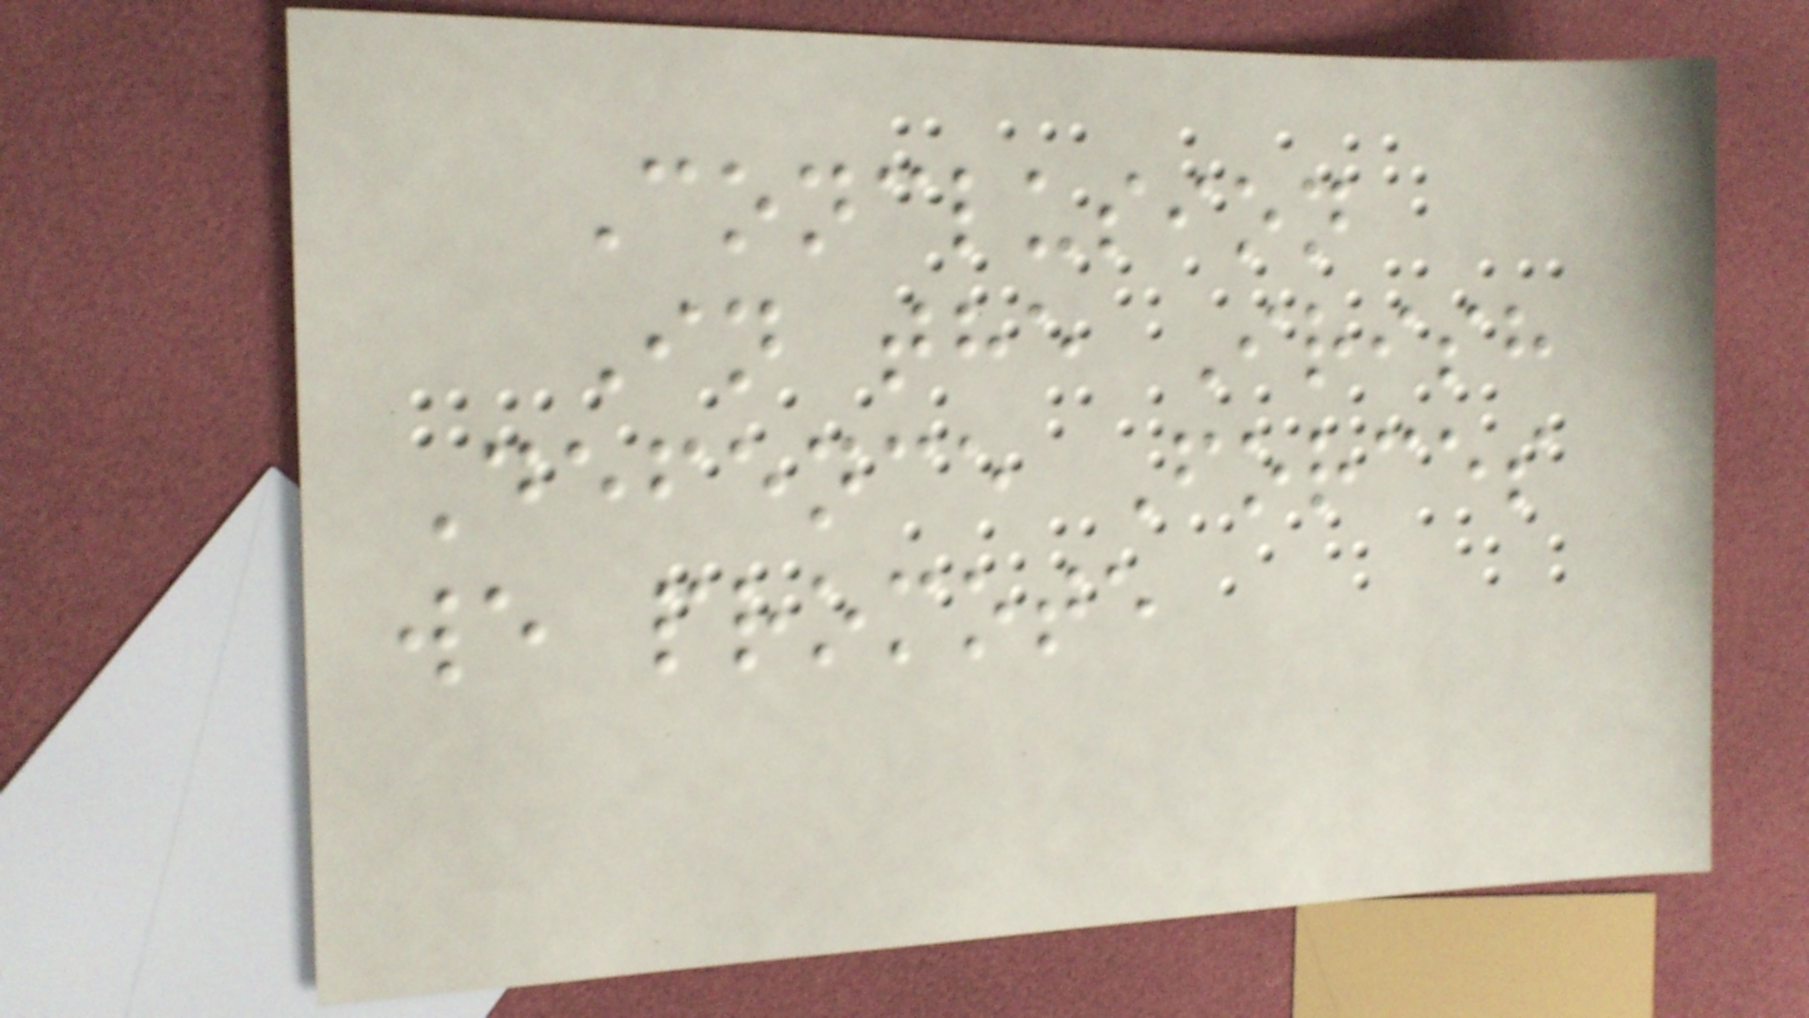Conclusion
In the Irish
Defence Forces
we promote
